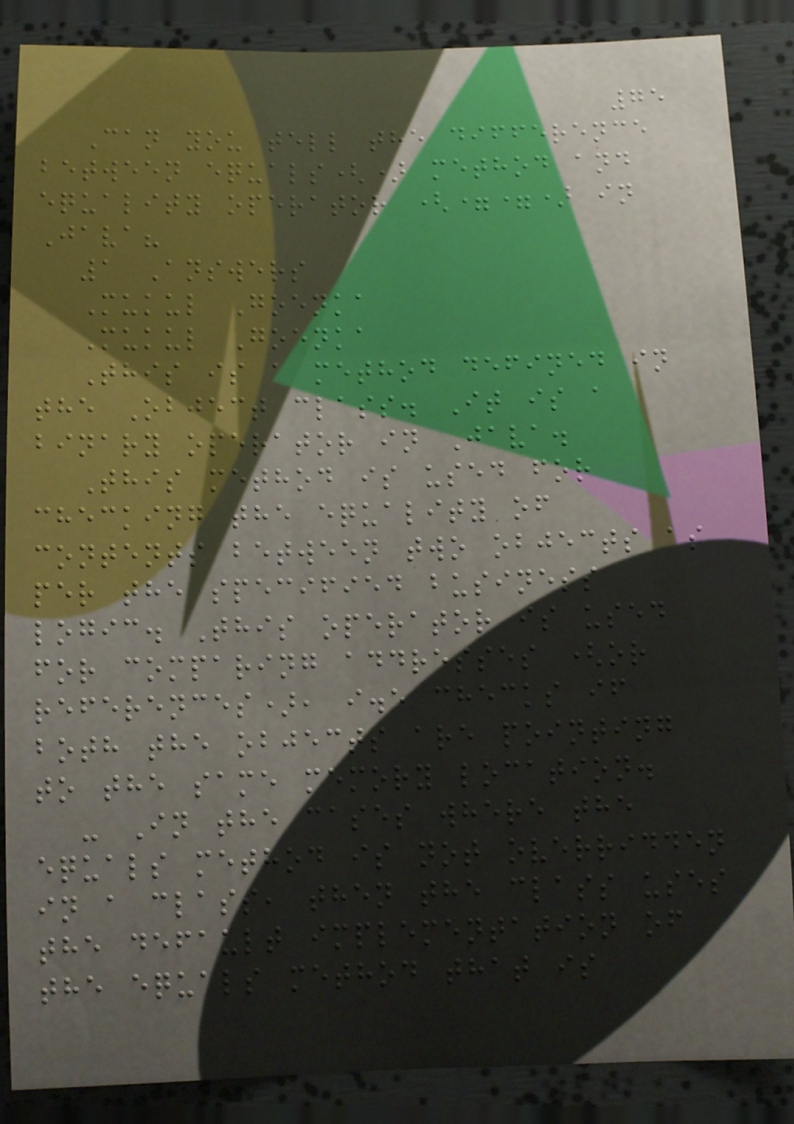75
Can you tell the difference
between equals() method and
equality operator (==) in
Java?
1 Answers
Mukul Goenka
Mukul Goenka
This is a method defined in
the Object class. It is a
binary operator in Java.
This method is used for
checking the equality of
contents between two objects as
per the specified business
logic. This operator is used
for comparing addresses (or
references), i.e checks if
both the objects are pointing
to the same memory location.
- In the cases where the
equals method is not overridden
in a class, then the class uses
the default implementation of
the equals method that is
